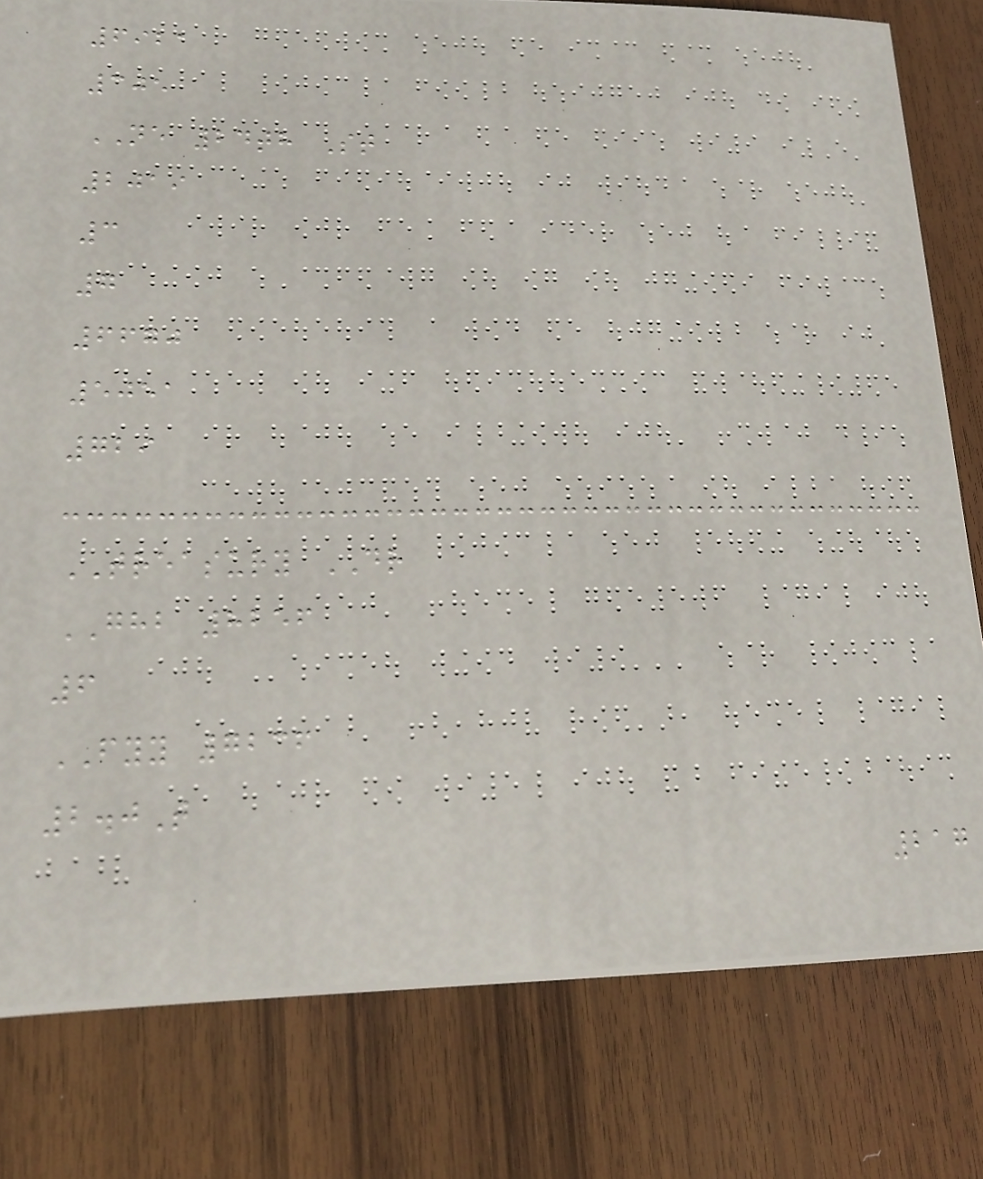6921
305
NE 24th St
2019
3
7
6670
5051
729
TREASURY DR
GHB 8256
6
FYY 7236
2.0T
217
